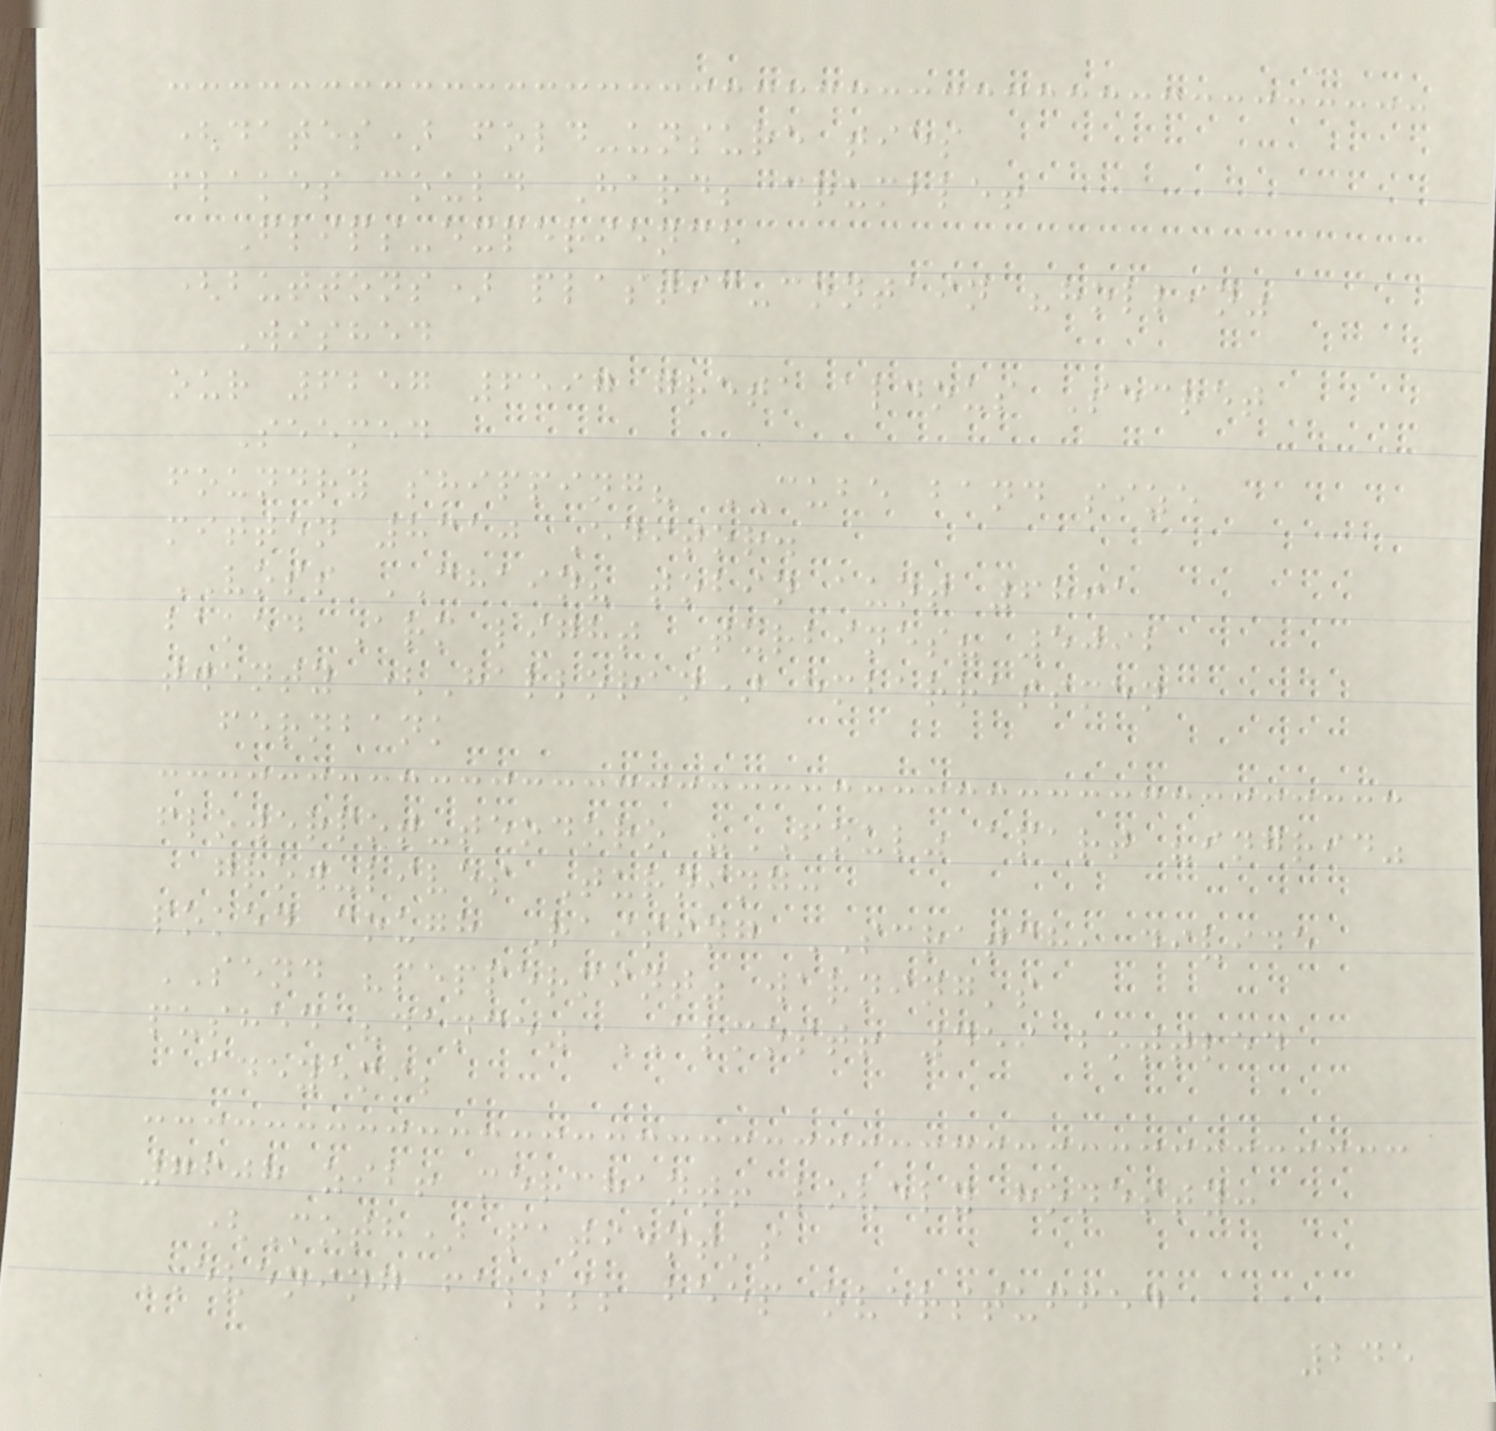(dates) fold-unsure ties
flakes could Hard; crumble!
Flips-experience
(buttons) plastic-contain "hollin"
Wished
our 6257 6597 greta aldous Secret
Seemed
foundry shipping? CUBE band size
mitten 8310 Editor.
VOSS CHAIN? tobin aunt 6891
baked Arm light Turbines? 5092
twenty (Halloran) embarrassmen
fernbank
flowerpot-teodoro "FOUL" apart "ingrid"
grow-lives Turning:
poked cough Raising SCRATCH, divide
SEND "peppermint" warning's
pushed "dance" ALMOST! 459 bottled
adeyemi;
7608 zib! merchant! lovely honesty:
(Moth) patient's
EVENING falls; beep overstuffed
245
